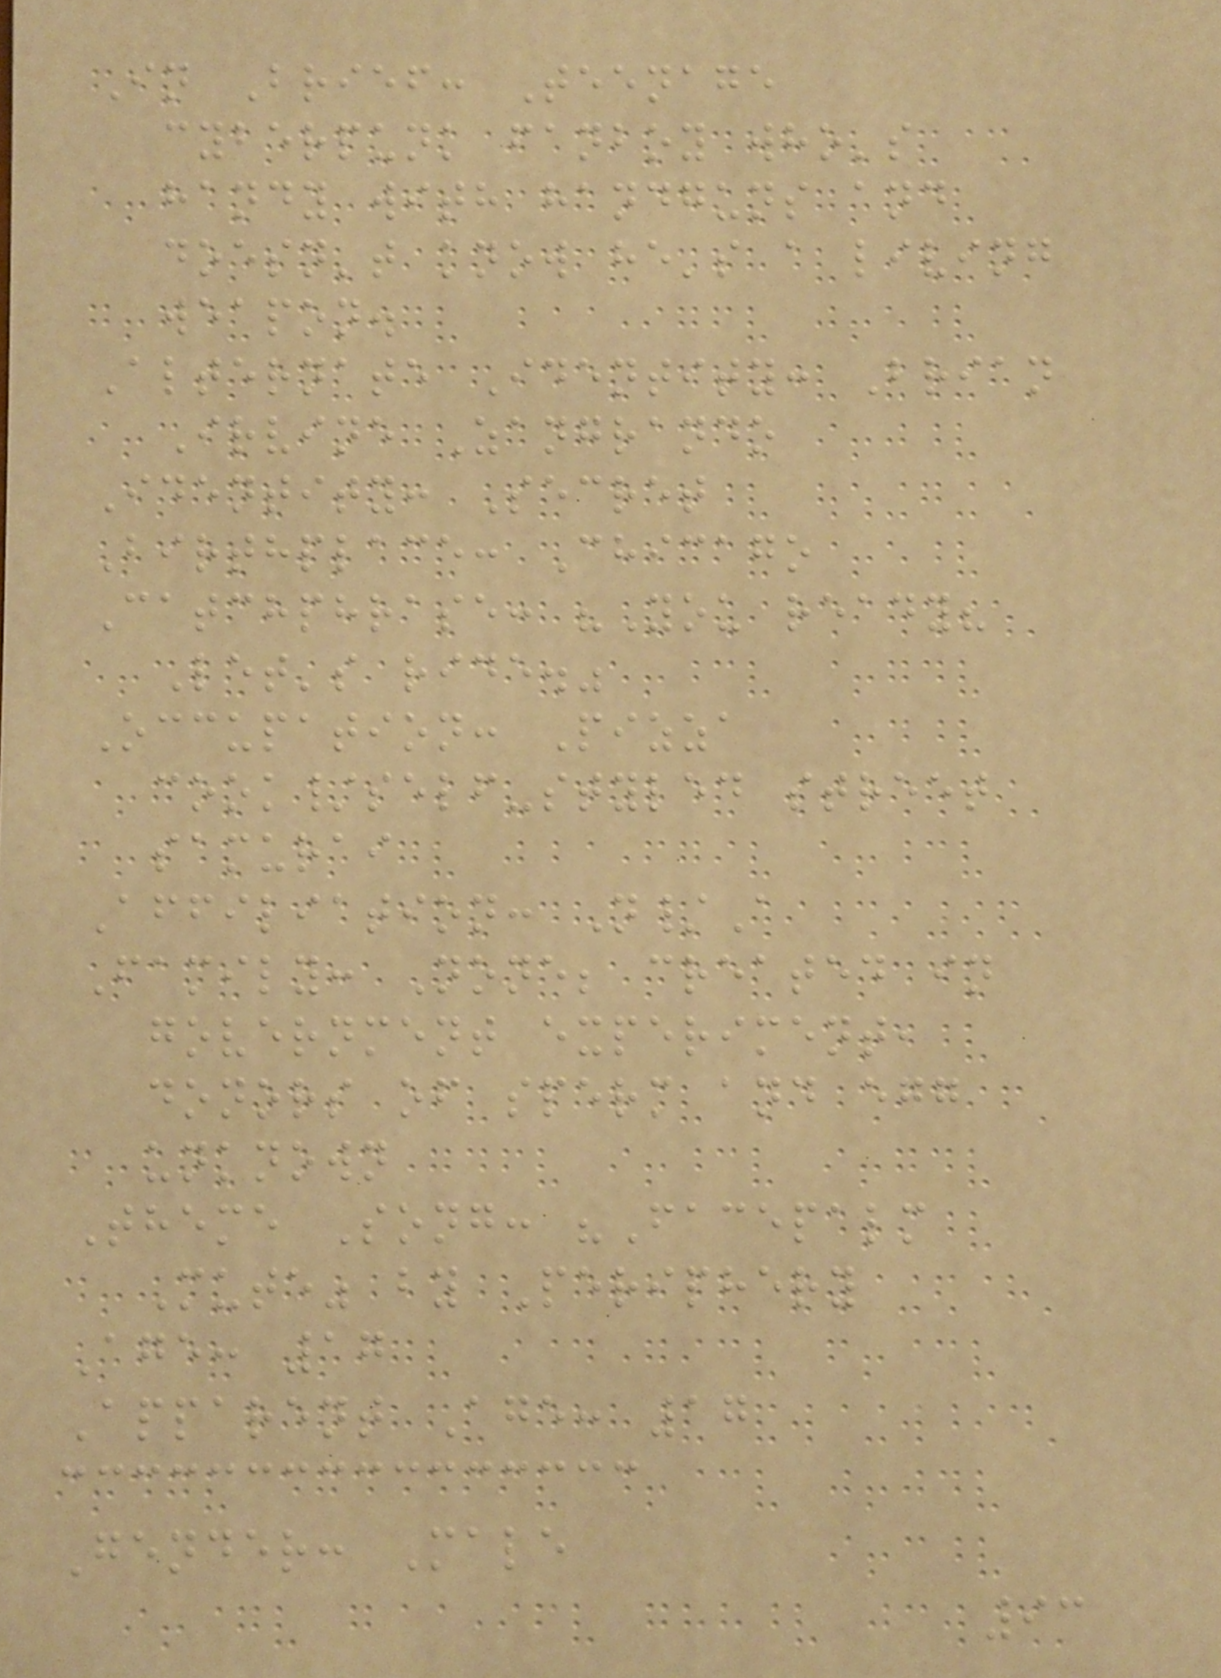In Brief: Teenage
cyberpunk fanboy who's
handy with handguns and
doesn't know he's a living
weapon.
Alternate Identity: Brian
Irvine Zangrando
Identity: Secret
Birthplace: Chicago
Catchphrase: "You ready?
Let's ride."
Occupation: Pizza
cook/self-styled street
samurai
Affiliation: N/A
Family: None; created in
government experiment,
donors of sperm and egg
unknown
Theme Song: "Facepalm
Mute" by Periphery
Age: 17
Apparent Age: 17
Gender: Male
93
